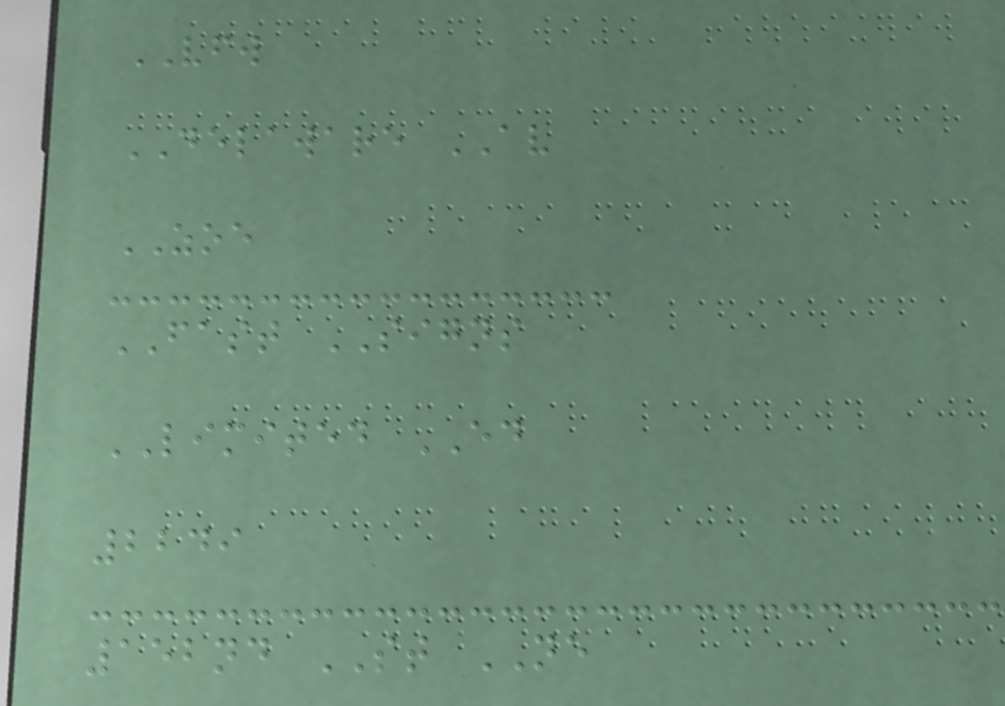VFW
DELAWARE AV
ZOE
FAST SIGNS
LIMITED ED
2249
152nd ST NE
